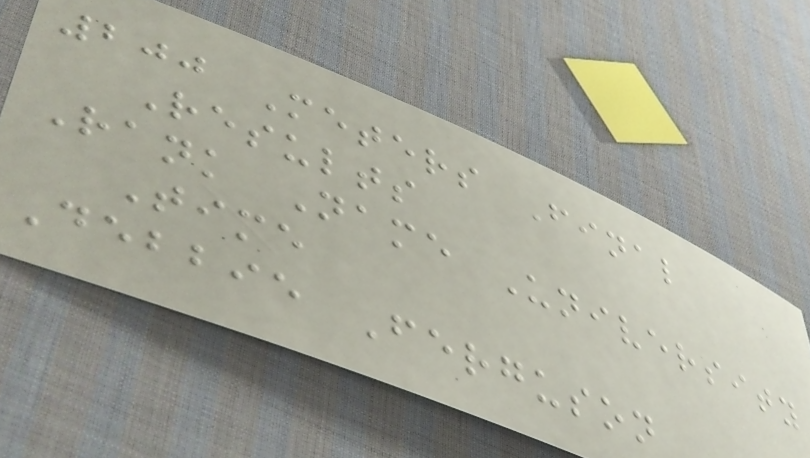200 Meters Final
Results
Rank Name University
Time
Debbie Ferguson
